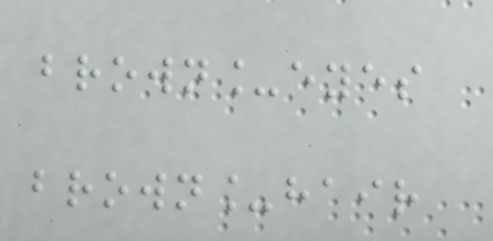brown_eyes
brown_hair
